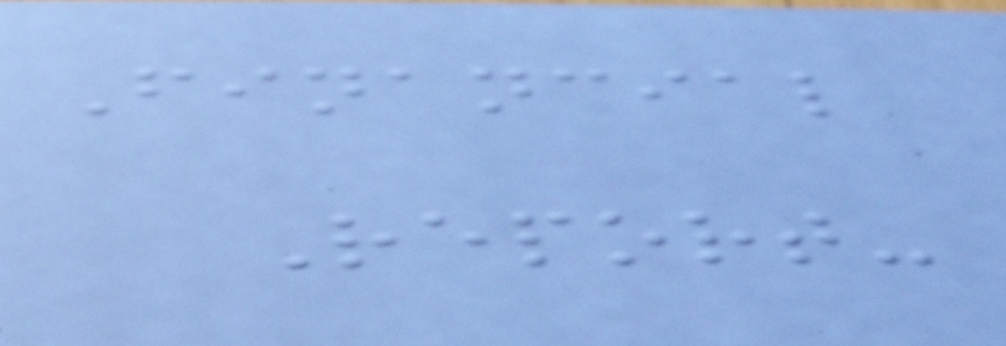Financial
Report-
